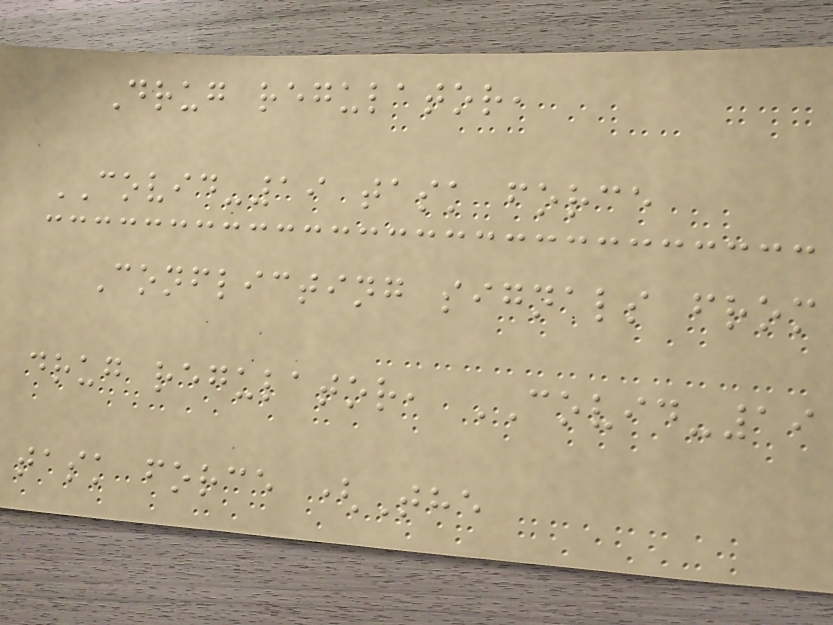Drug regulator,
COVID-19 task force
Conflicting signals from
drug regulator, COVID-19
task force (The
